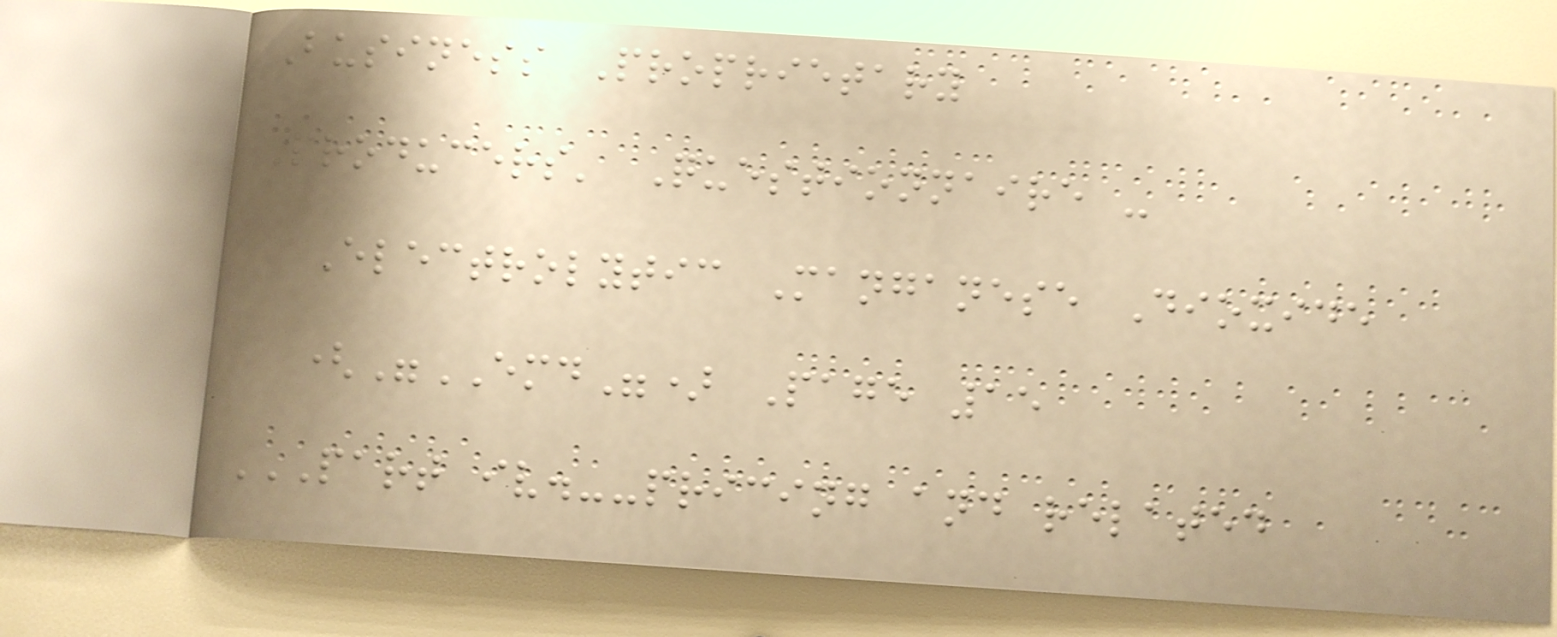Business Proprietary
Producers' Questionnaire -
Electrolytic Manganese Dioxide
("EMD") Page 15
PART IV.--PRICING AND RELATED
